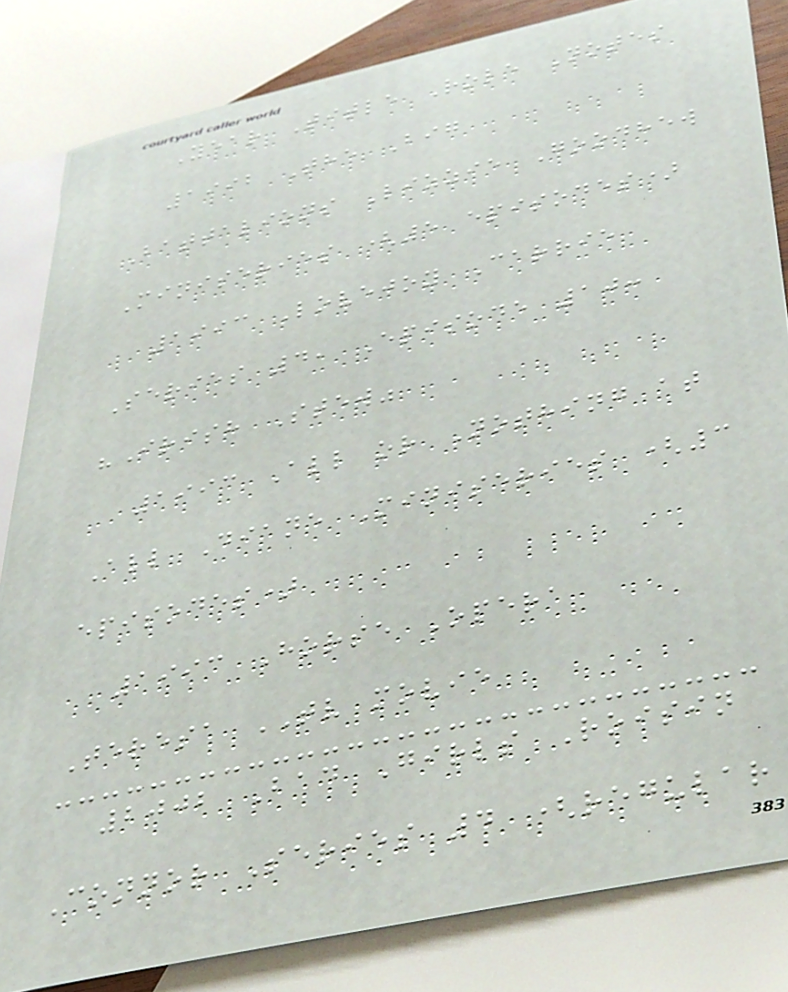Year Title Role Notes
1992 The Big
Battalions Lizzie Goodhew
Miniseries (5 episodes)
1993 Lovejoy Carrie
Series 4, Episode 10:
"Irish Stew"
1993 All or Nothing at
All Diane Miniseries (3
episodes)
1993 Horse Opera
Teresa TV movie
2002 Bad Girls Roisin
Connor Series 4 (regular
